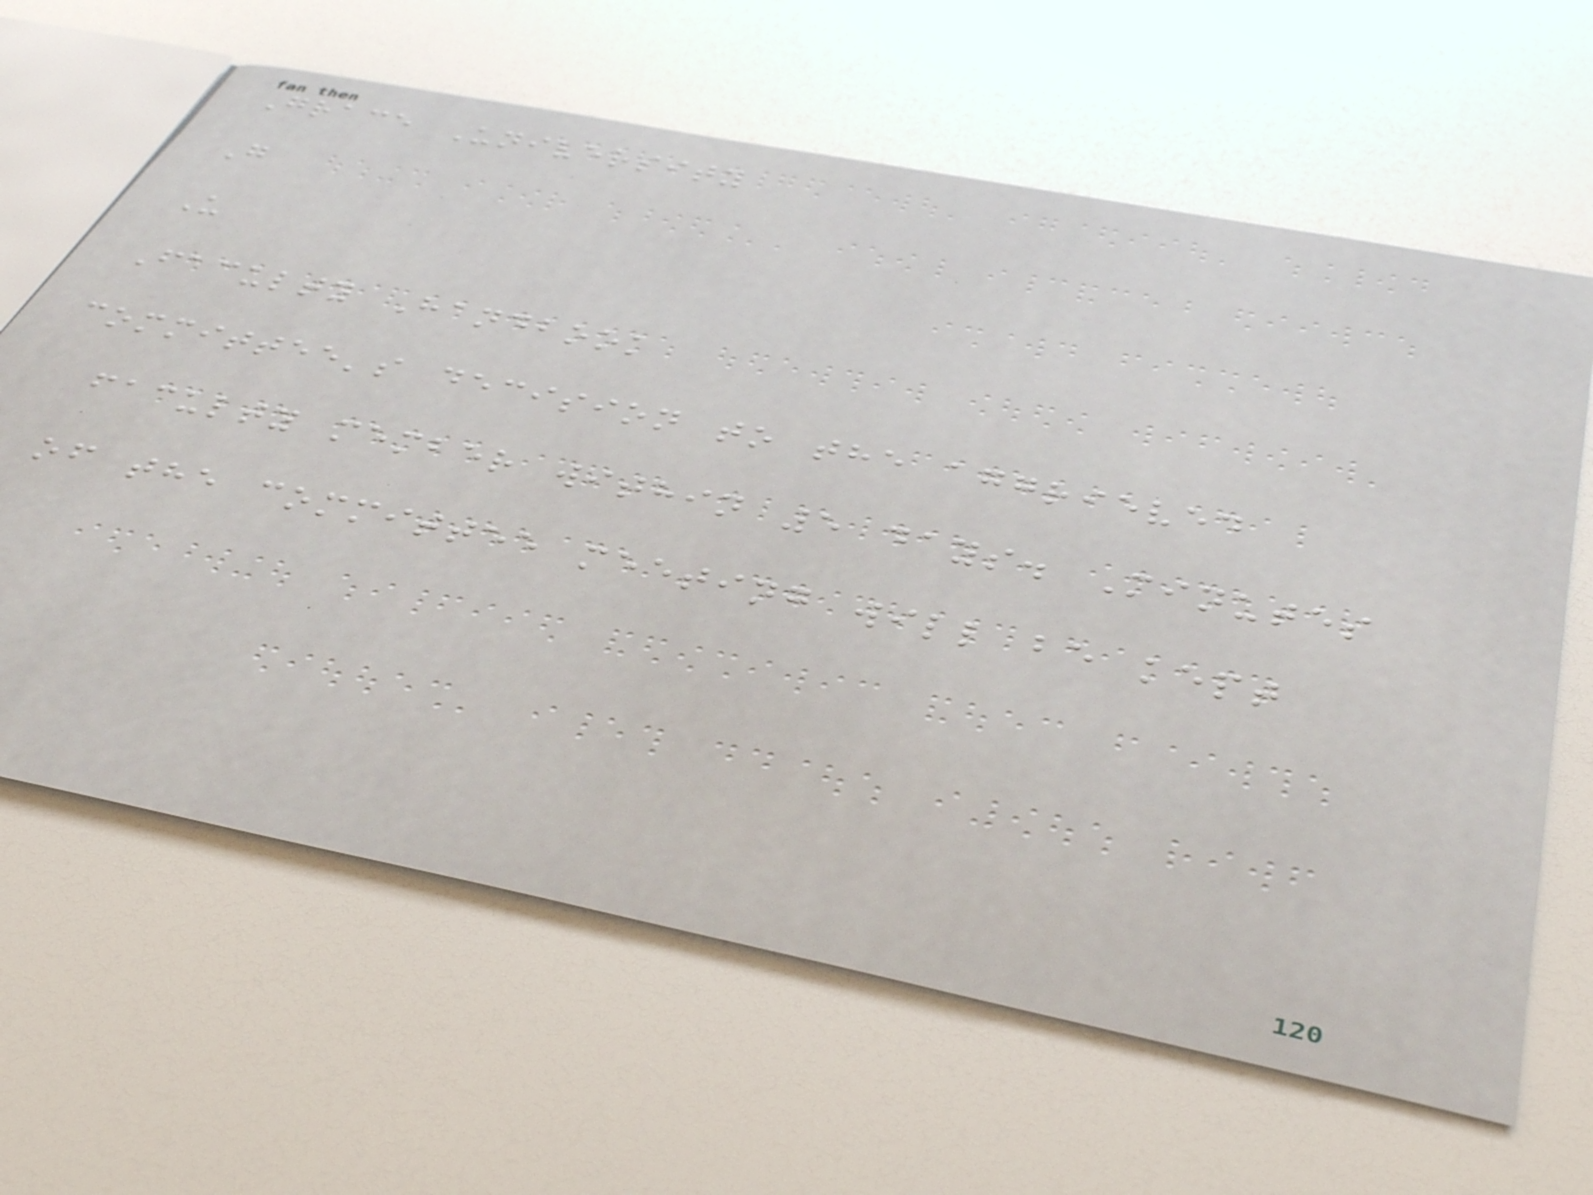Grace University
G
U
Faculty Handbook
committee's decision to the aggrieved
faculty member within 5 days. Minutes
of the committee meeting will be kept
